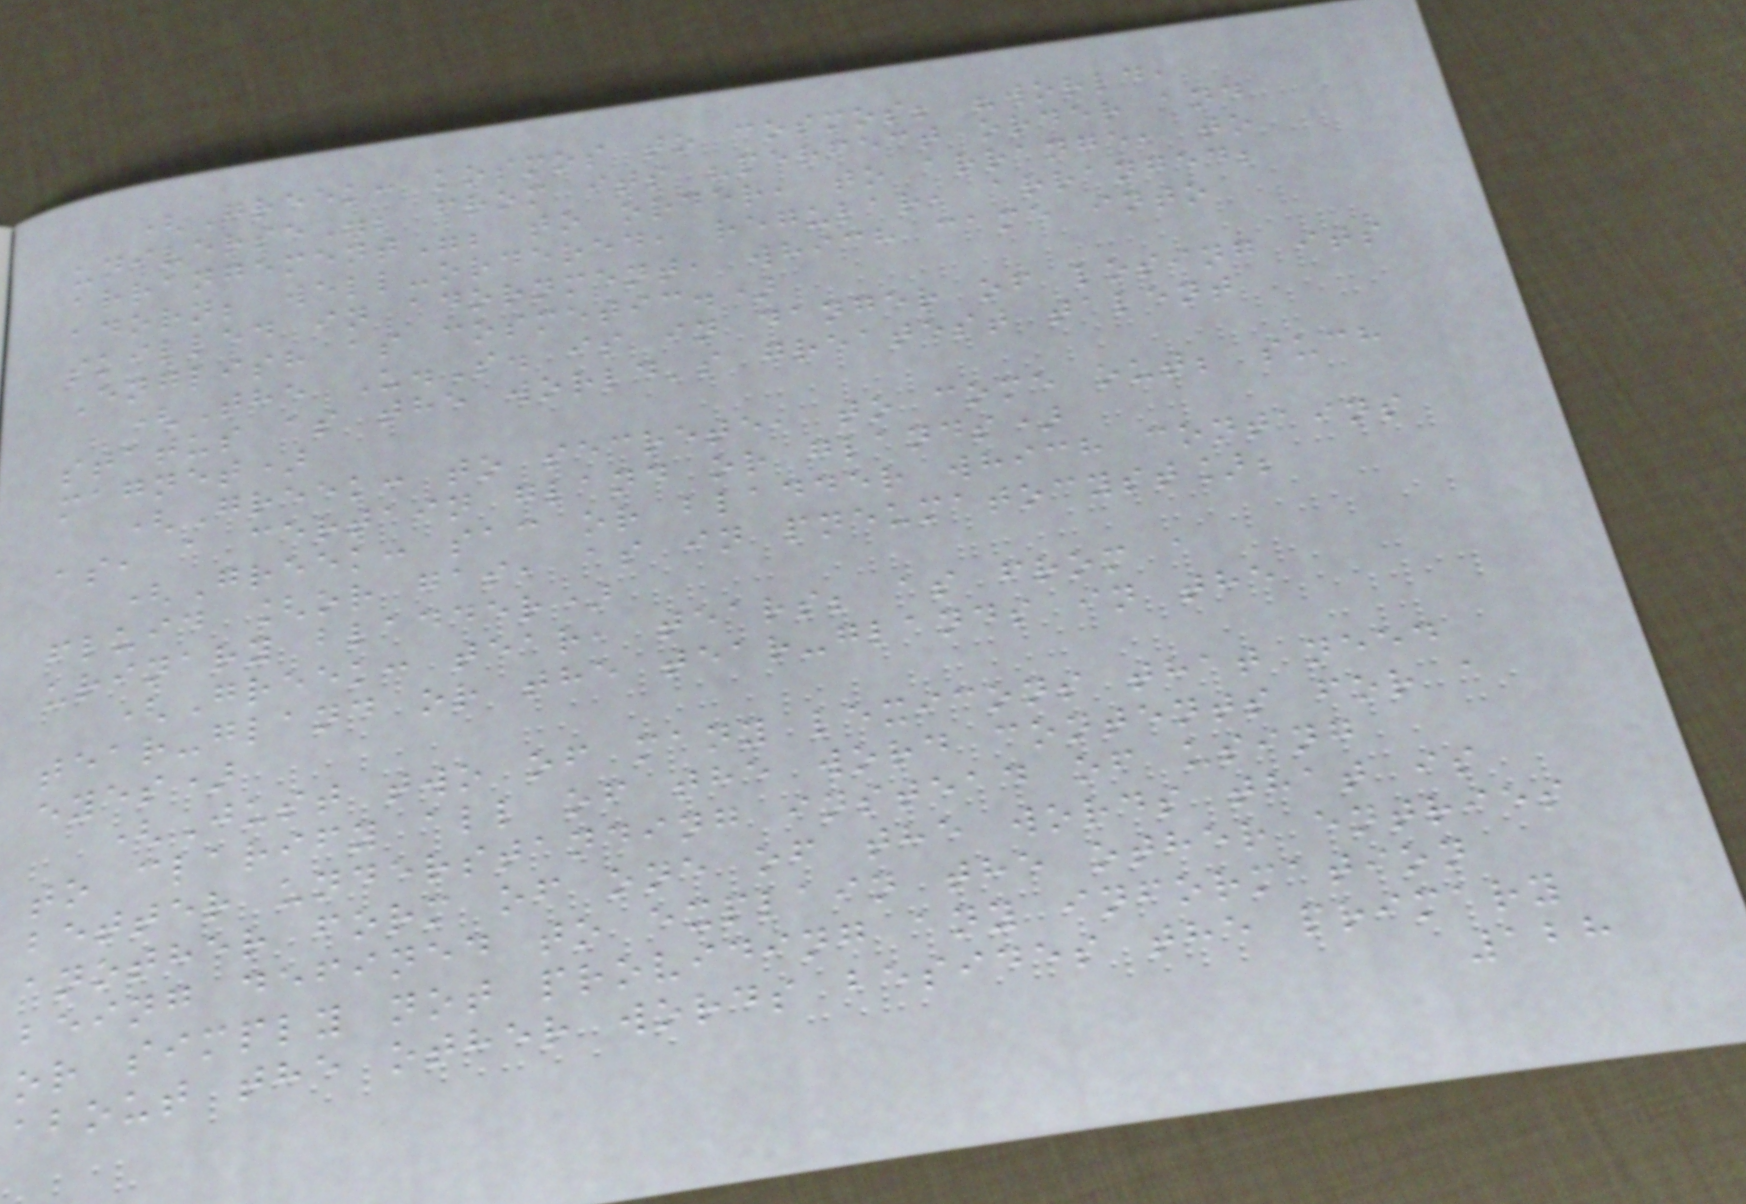(Greek: kosmos to cosmos; "world,
universe"; from its "perfect order and
arrangement"; to order, to arrange, to
adorn; well-ordered, regular, arranged;
skilled in adornment, which came into
English as cosmetic.)
(The U.S. is in danger of losing its
status as the world's greatest talent
magnet)
(Greek: to secrete, to come out; such
as, a certain gland or glands)
(Greek: sac or bladder which contains
fluid [or gas, as in pneumatocyst];
urinary bladder)
(Greek: tear, tears; as from a
tear-gland or the tear-glands in the
eyes)
(Just two of many lexicons that need
to clarify all of the word contents for a
better understanding instead of using
another form of one of the words that is
being defined to explain the other entries
or simply not providing any information
about the other words besides the primary
128
